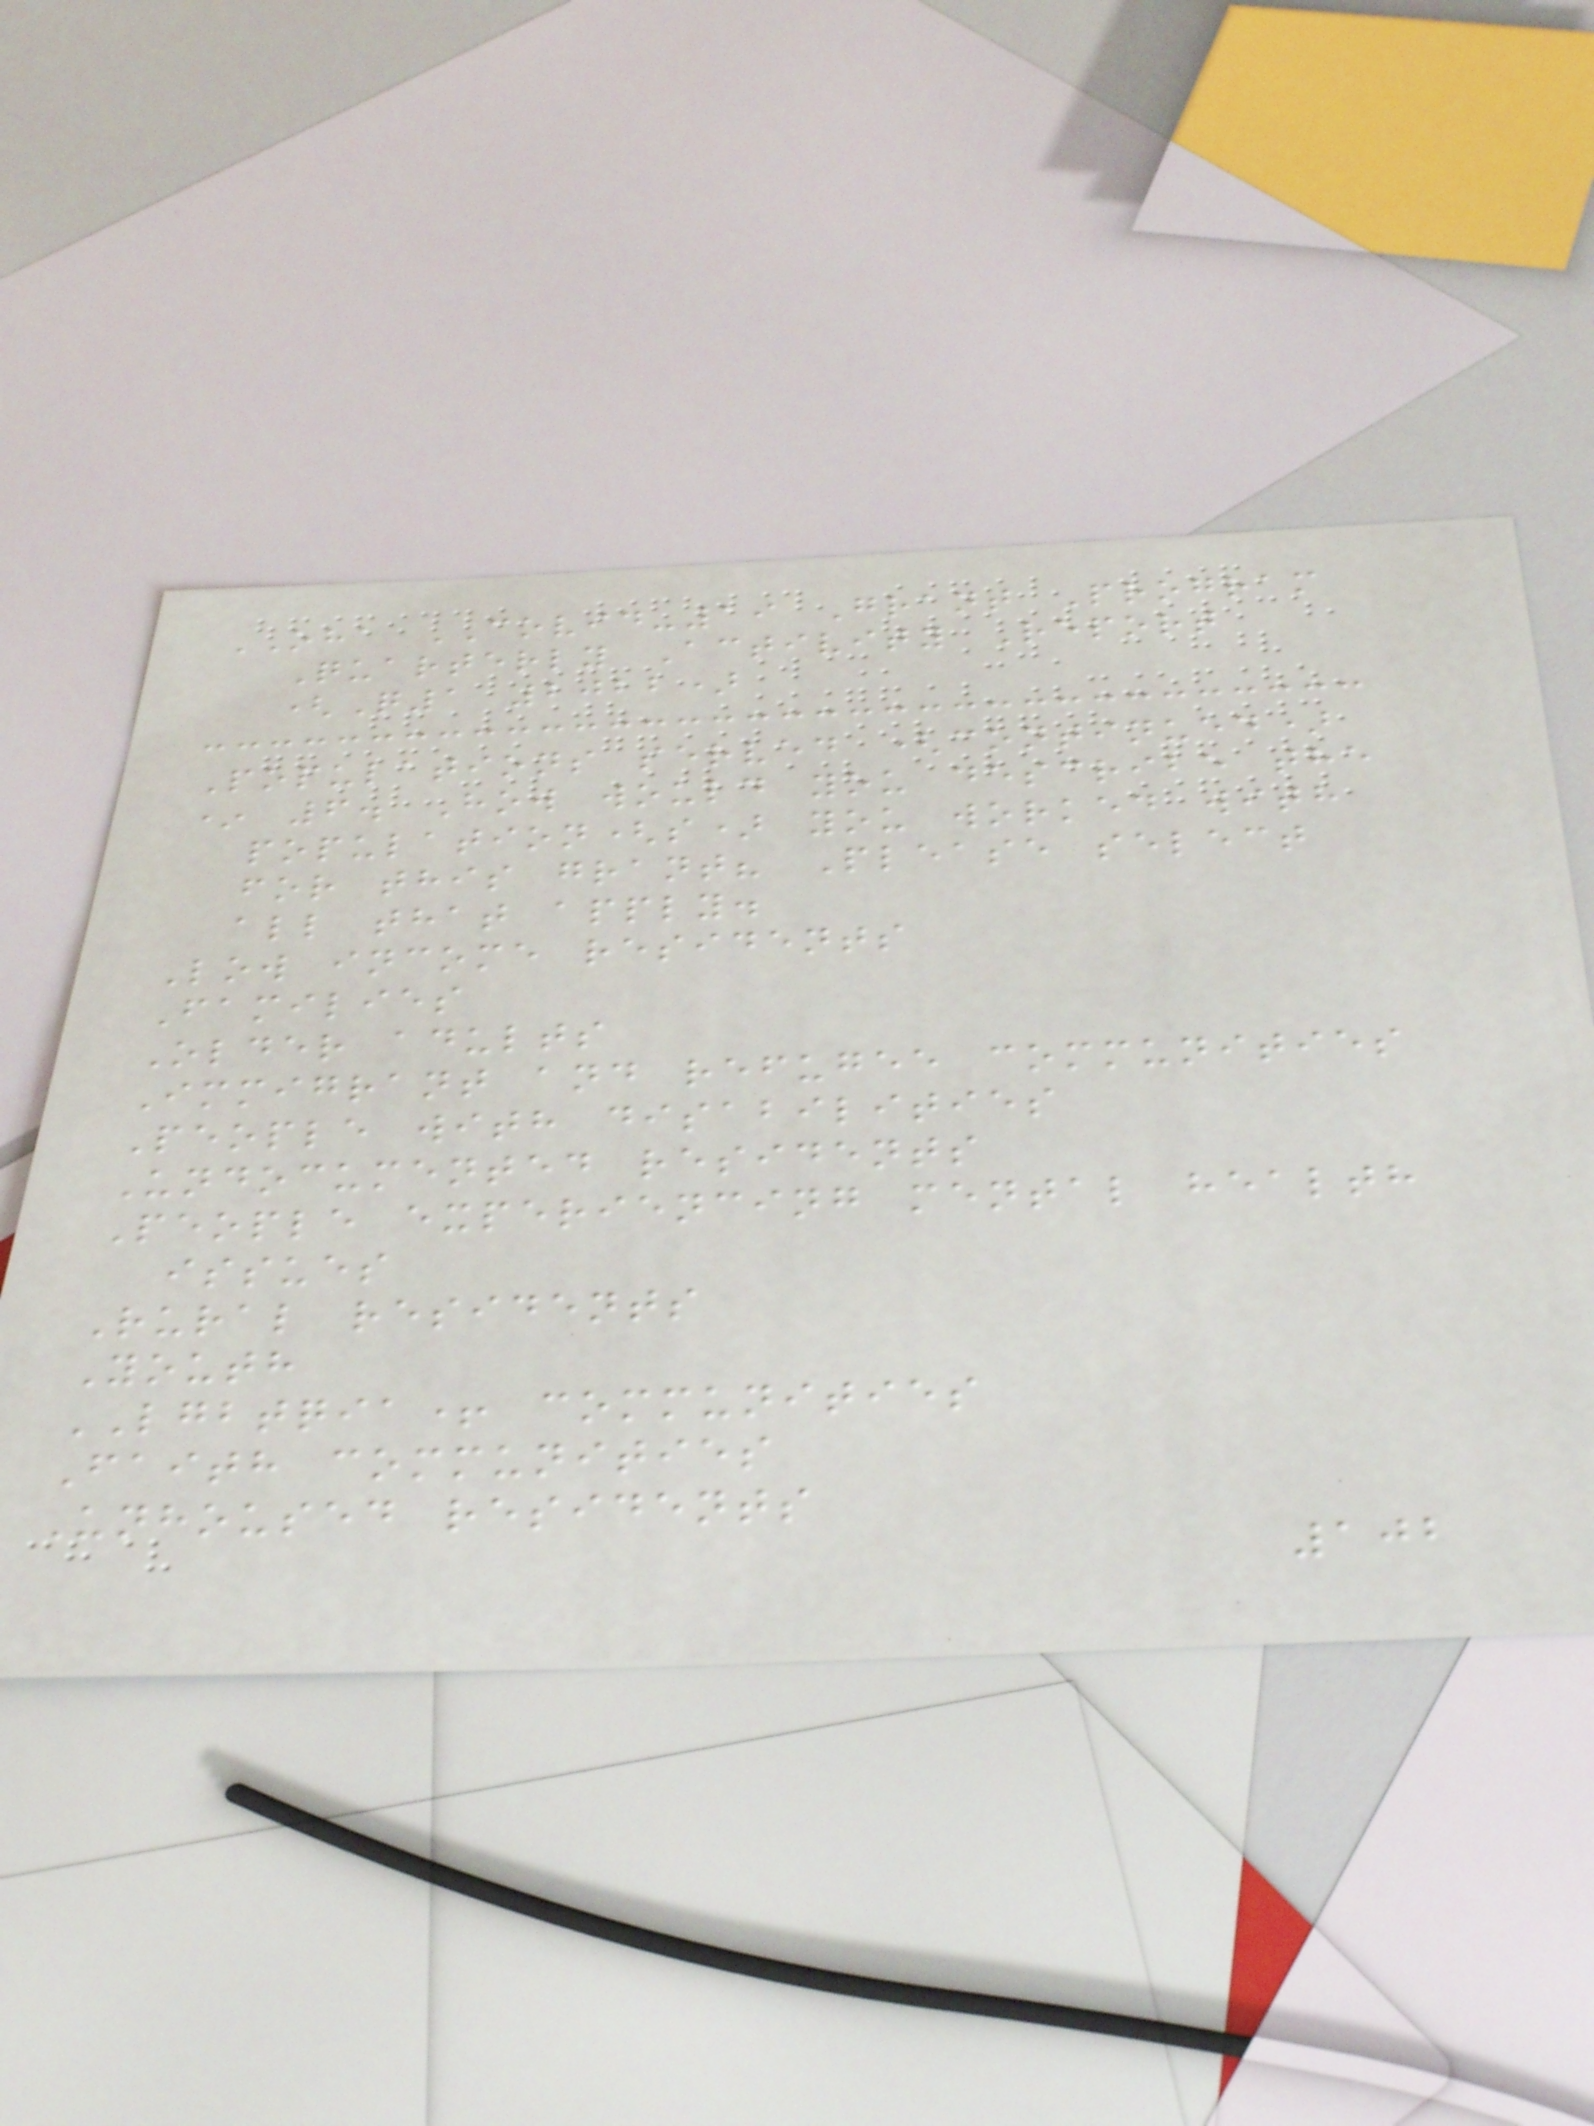OHA COVID-19 Grant Program
Quarterly Activity Report
(Q1 2022)
Populations served (continued)
* 6. How would you describe the
population(s) you worked with
for this grant? Please select
all that apply.
Low income residents
Families
Older adults
Immigrant and refugee communities
People with disabilities
Undocumented residents
People experiencing mental health
issues
Rural residents
Youth
LGBTQIA+ communities
Faith communities
Unhoused residents
102
